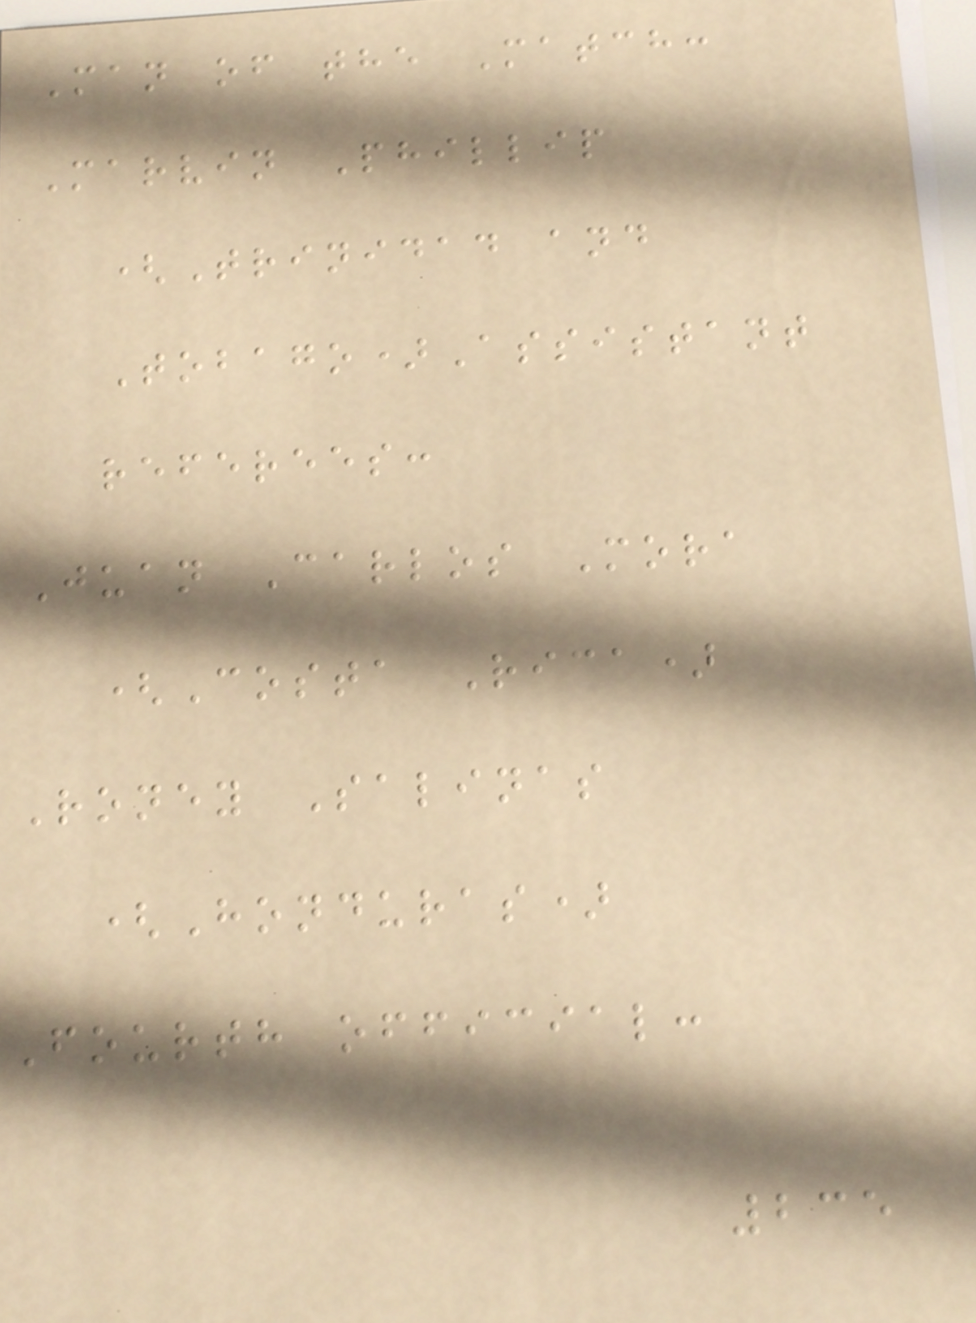Man of the Match:
Marvin Phillip
(Trinidad and
Tobago)Assistant
referees:
Juan Carlos Mora
(Costa Rica)
Roney Salinas
(Honduras)
Fourth official:
235
